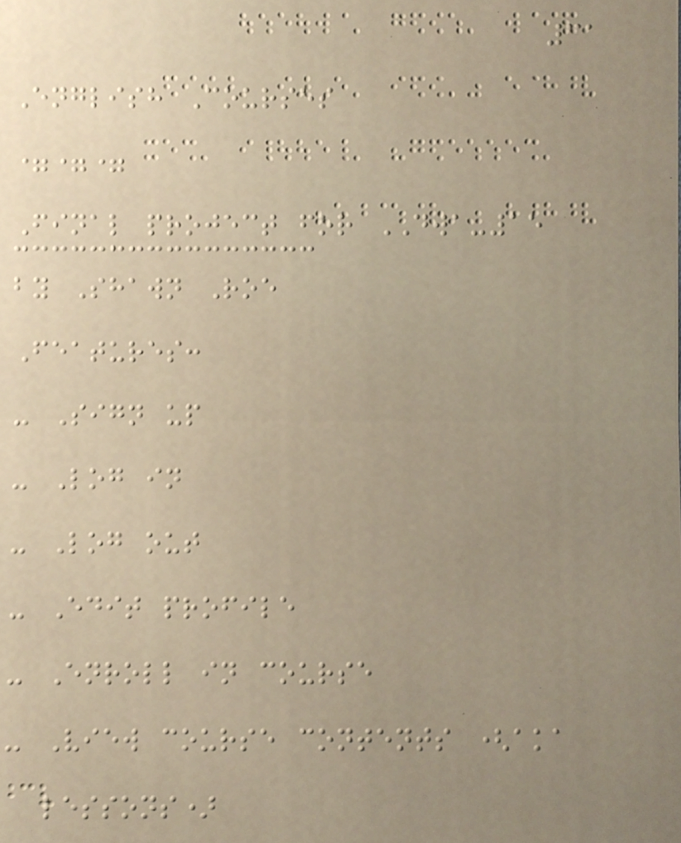31
English Courses
===
Final project for DWA-15
by Shawn Roe
Features:
- Sign up
- Log in
- Log out
- Edit profile
- Enroll in course
- View course contents (aka
lessons)
